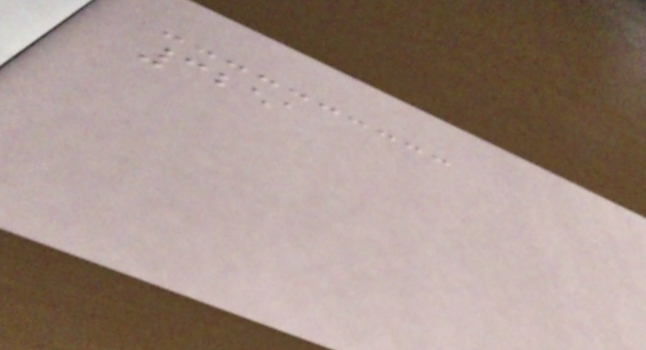3251
